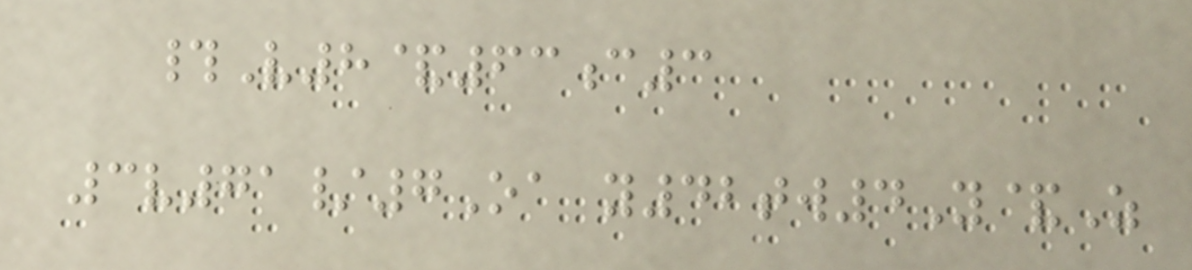#V8&63c3
3v71/7Oa y42tw4Y&Z
